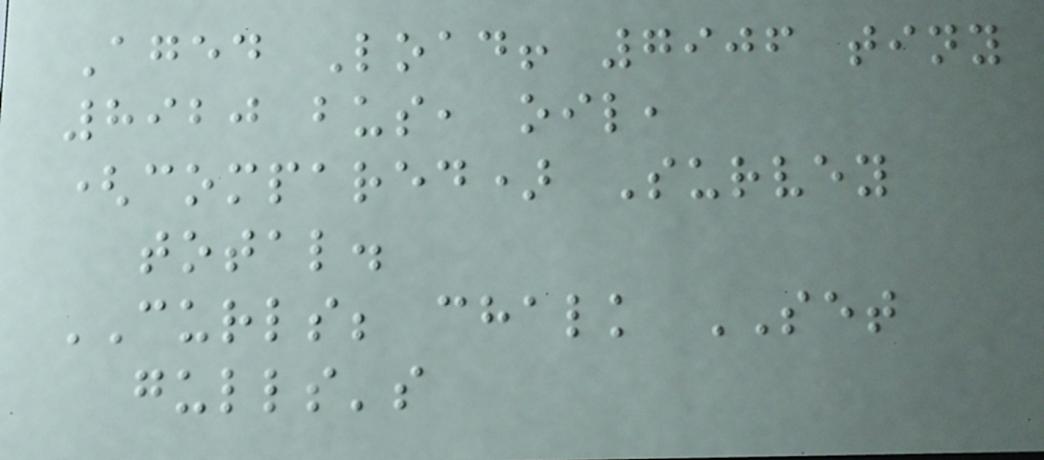Aged Load! 7906 tiny
8920 bus, oil,
(compared) Survey
total.
CURLS; chalk SET
gulls's
